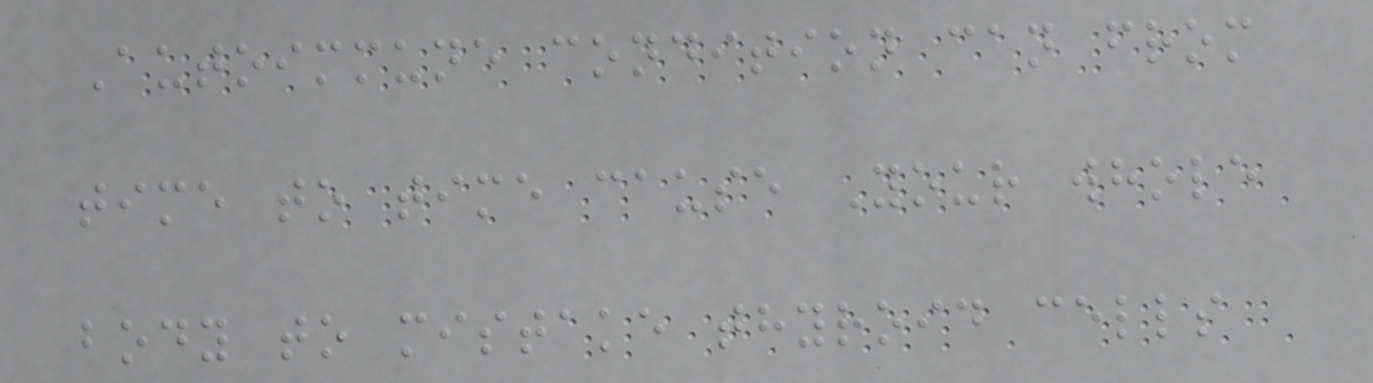Autoimmune condition can from
time to time cause Your whole
body to mistake thyroid cells
